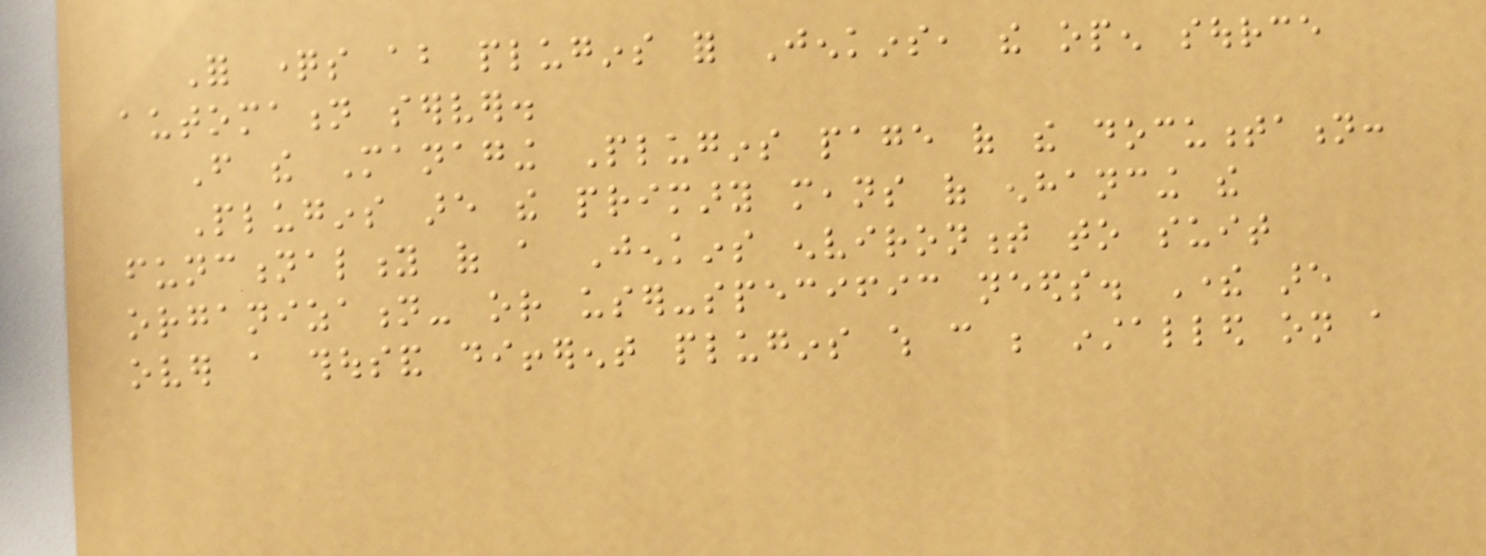For questions about plugins for Jenkins, the open source
automation server.
From the Managing Plugins page of the documentation:
Plugins are the primary means of enhancing the
functionality of a Jenkins environment to suit
organization- or user-specific needs. There are
over a thousand different plugins which can be installed on a
